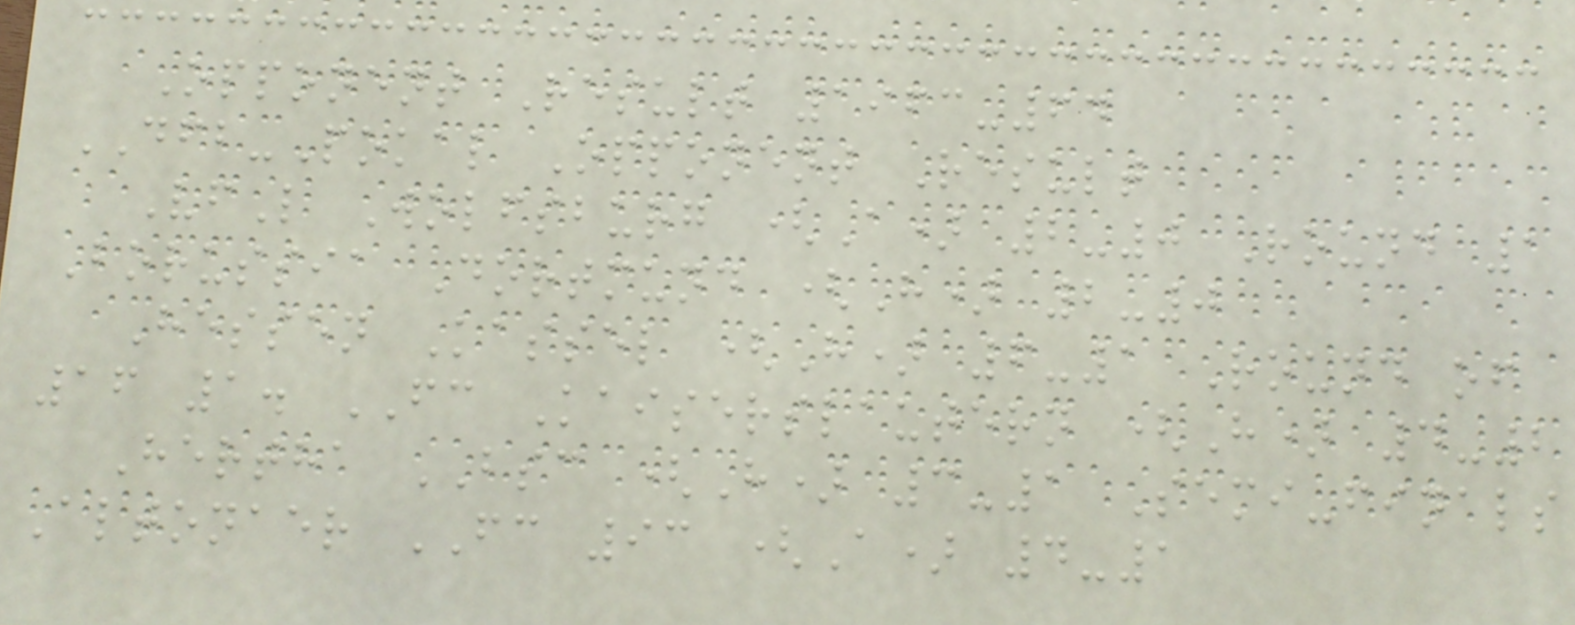Opponent Result 1963-64
DFB-Pokal Opponent Result
VfL Wolfsburg (A) 2-0 Round 1
Borussia Dortmund (H) 2-0
Hessen Kassel (H) 6-1 Round of
16 1. FC Kaiserslautern (H) 4-2
Hertha BSC (H) 3-1 Semi-finals
Altonaer FC 93 (A) 4-1
